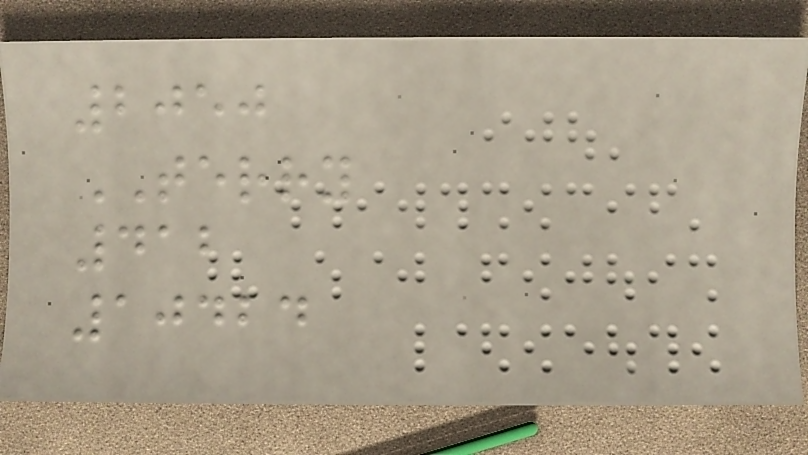2050
TERRY
412
10424
